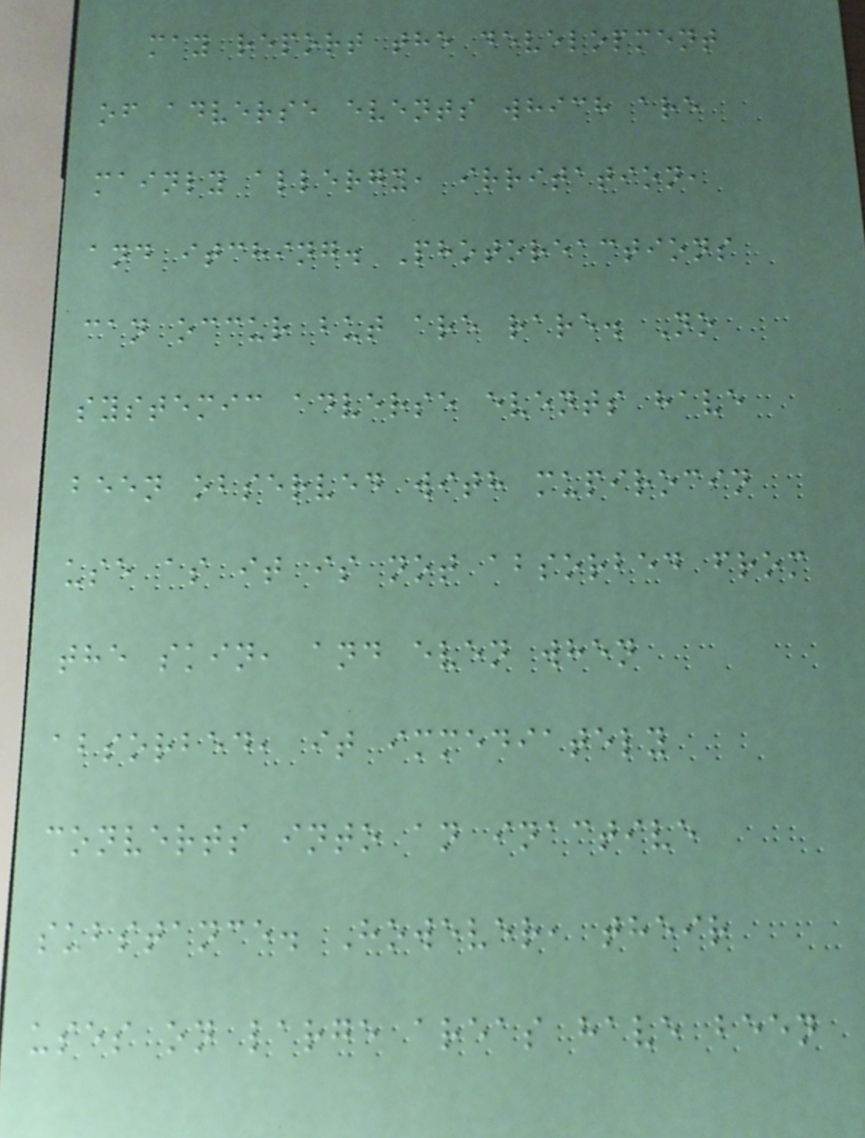may report the development
of adverse events which are
mainly allergy, irritation,
and itching. Photoreactions
can occur but are rare. No
systemic adverse events have
been observed with mupirocin
use as it is not absorbed from
the skin, and even when
absorbed, it immediately
converts into an inactive
substance. However, their
uses on large areas have been
